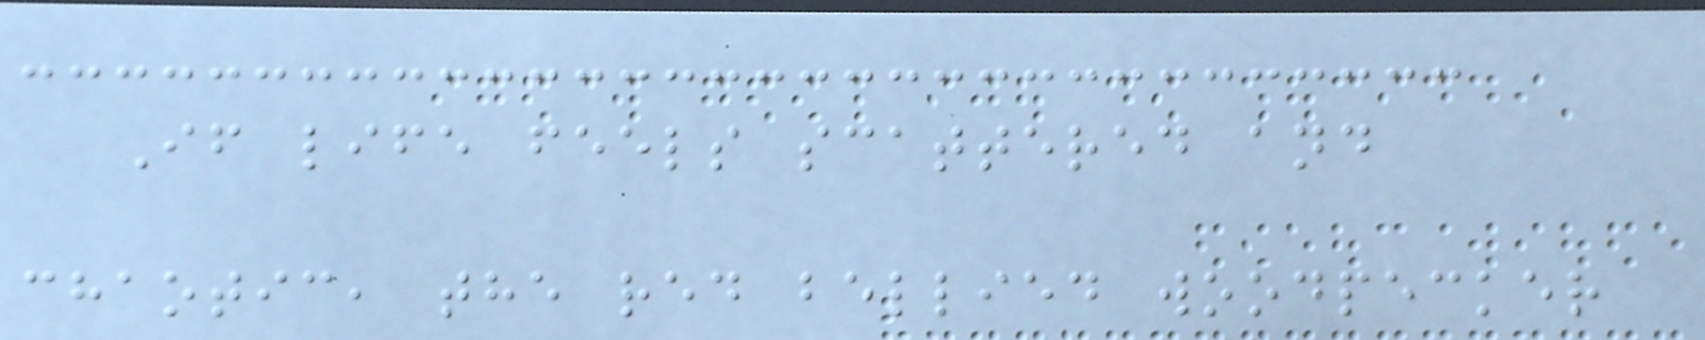If life feels scattered and
chaotic, the red bellied woodpecker
